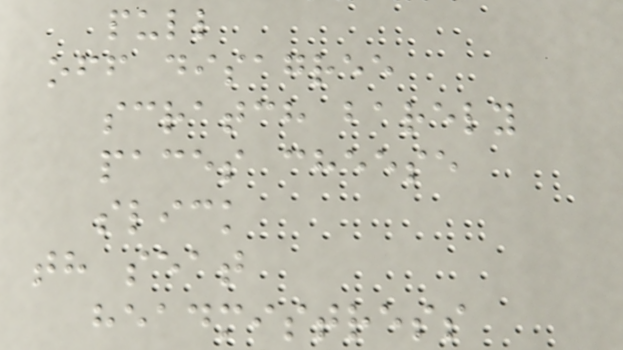pull
off disagree
scratch barely
paces cheese
slick
th seat
headmistress
